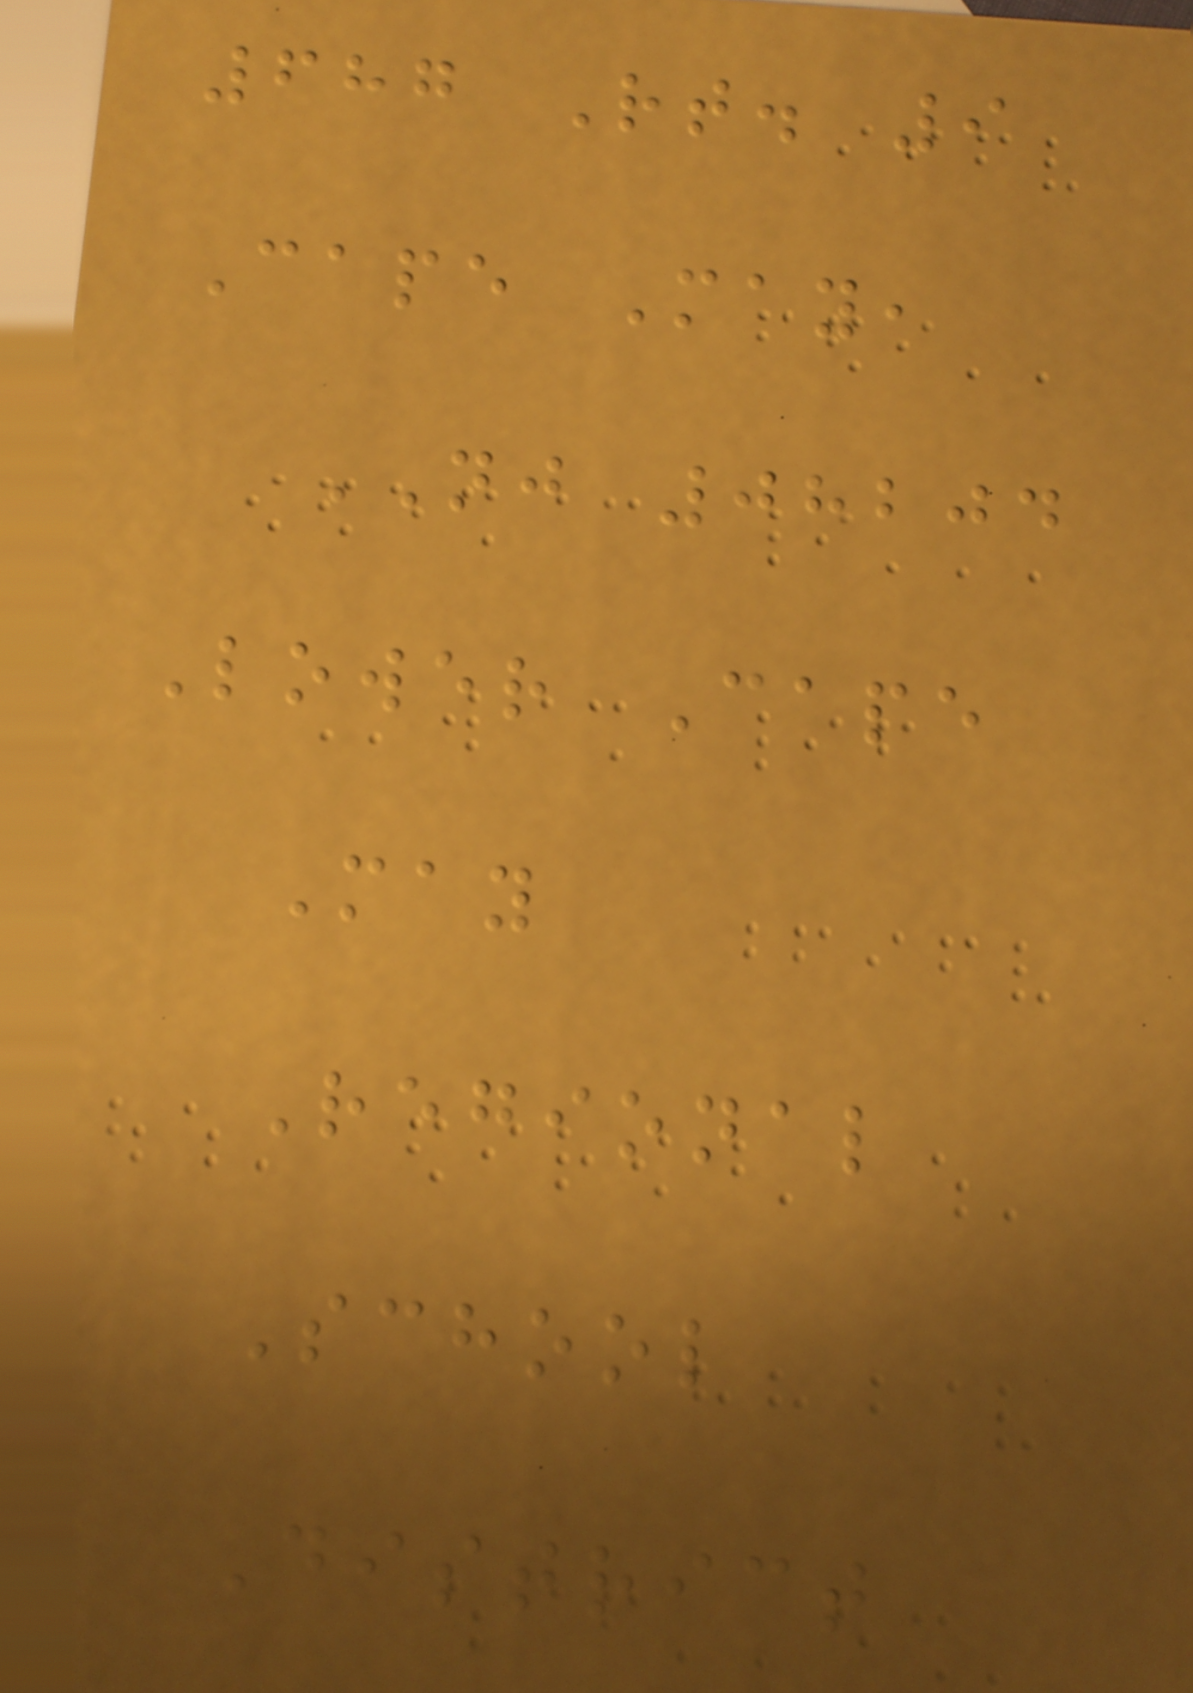687 Rt. 9
Cape May,
NJ 08204
Lower Cape
May
Regional
School
District
